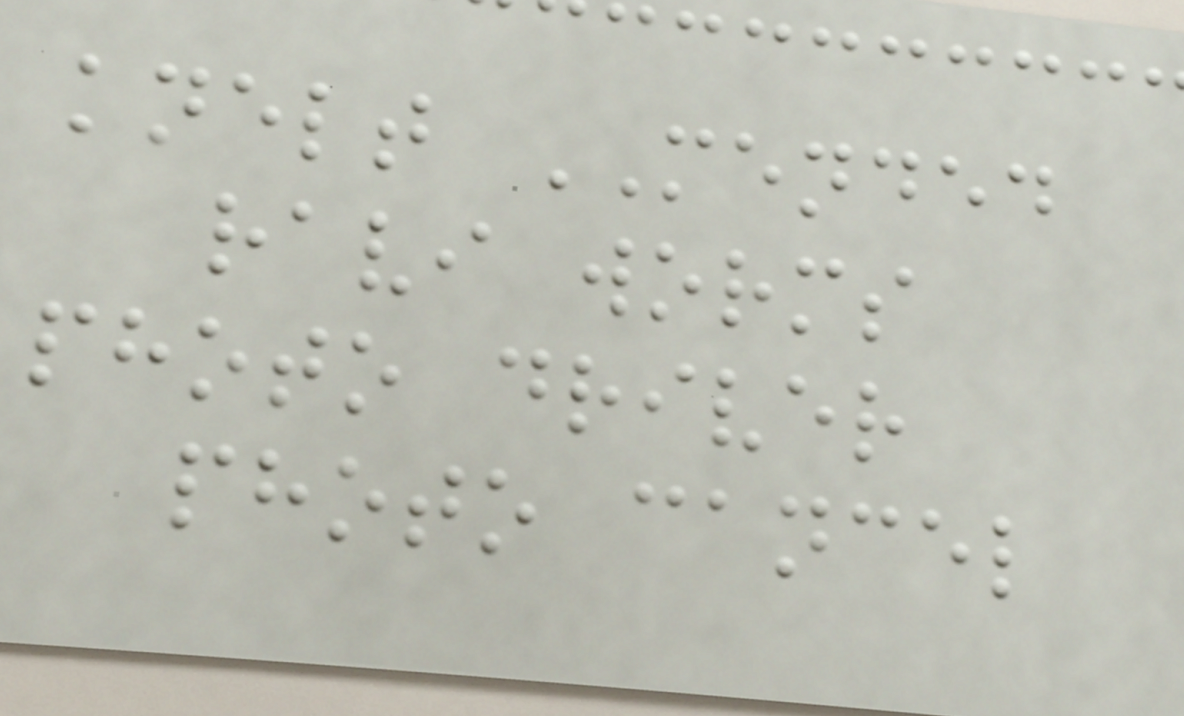knelt MENDED
ravi worms
photo driver
photo cancel
